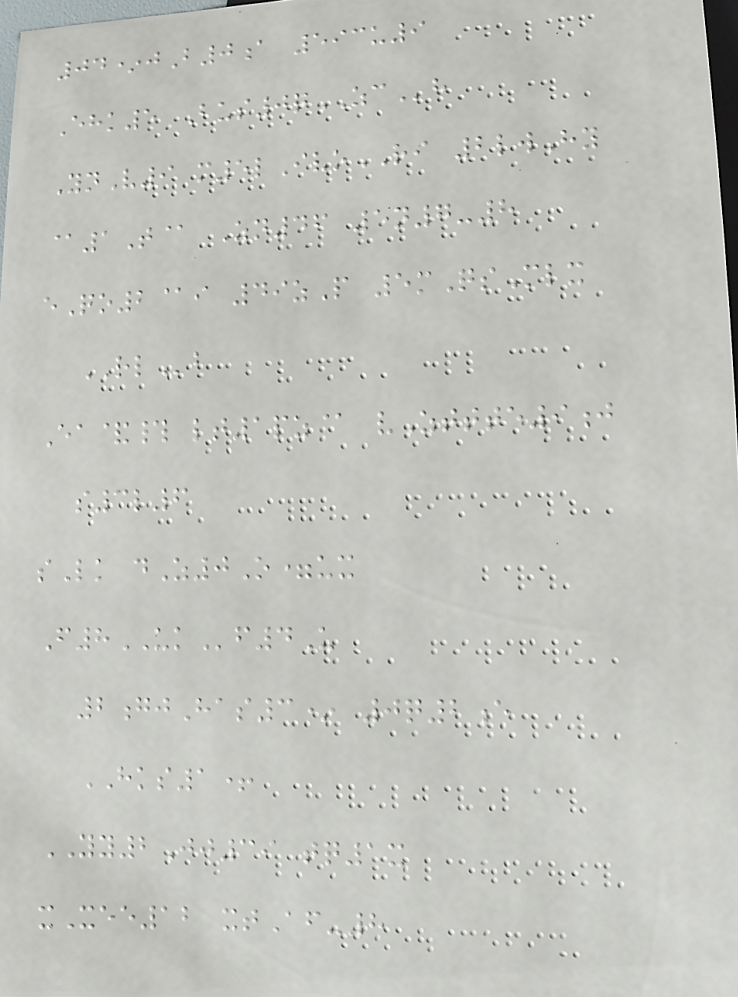04*jB0a 593u9
Ehk5 Bus0qZCh
YnV9 m5lIvoRI 2lwHy
@1T@ Zn46 5n7-8
eQo2@i 49zP 5mQsMlx
RLb
Ea&# lt1pz@ vZttte9j
s3l6
sLk dZ0O=ux
F8UKf4U
2gjHas3* 0q2e
HKS1+
YY2Jj39 tq1x
xXee12 xtAf-8
